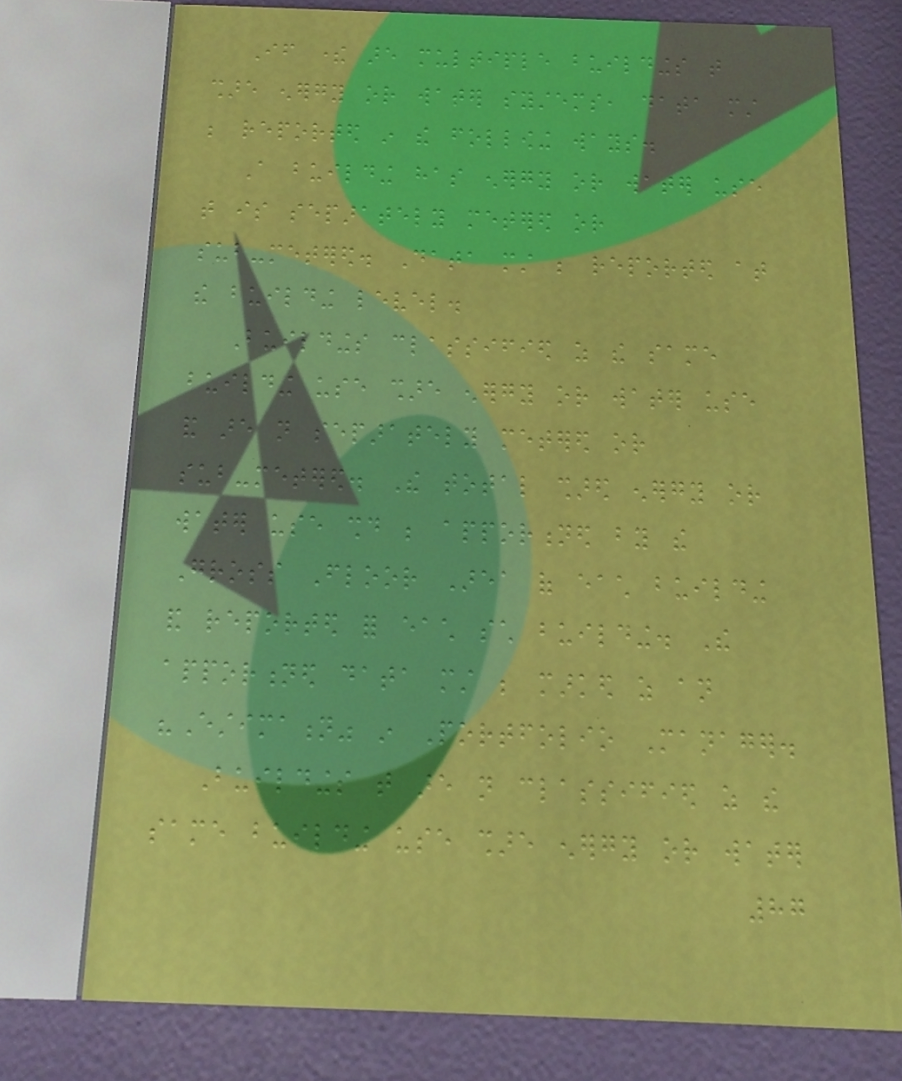If there are multiple buildings that
share energy or water systems, data must
be reported in the following ways.
A building has energy or water use
that is separately metered or
sub-metered. Data must be reported at
the building level.
Buildings classified as the same
building use share energy or water use
and are not separately metered or
sub-metered. The total shared energy or
water use should be apportioned by the
Gross Floor Area of each building
and reported for each such building. The
apportioned data must be marked as an
"Estimation" in Portfolio Manager.
Buildings that are not classified as the
same building use share energy or water
87
